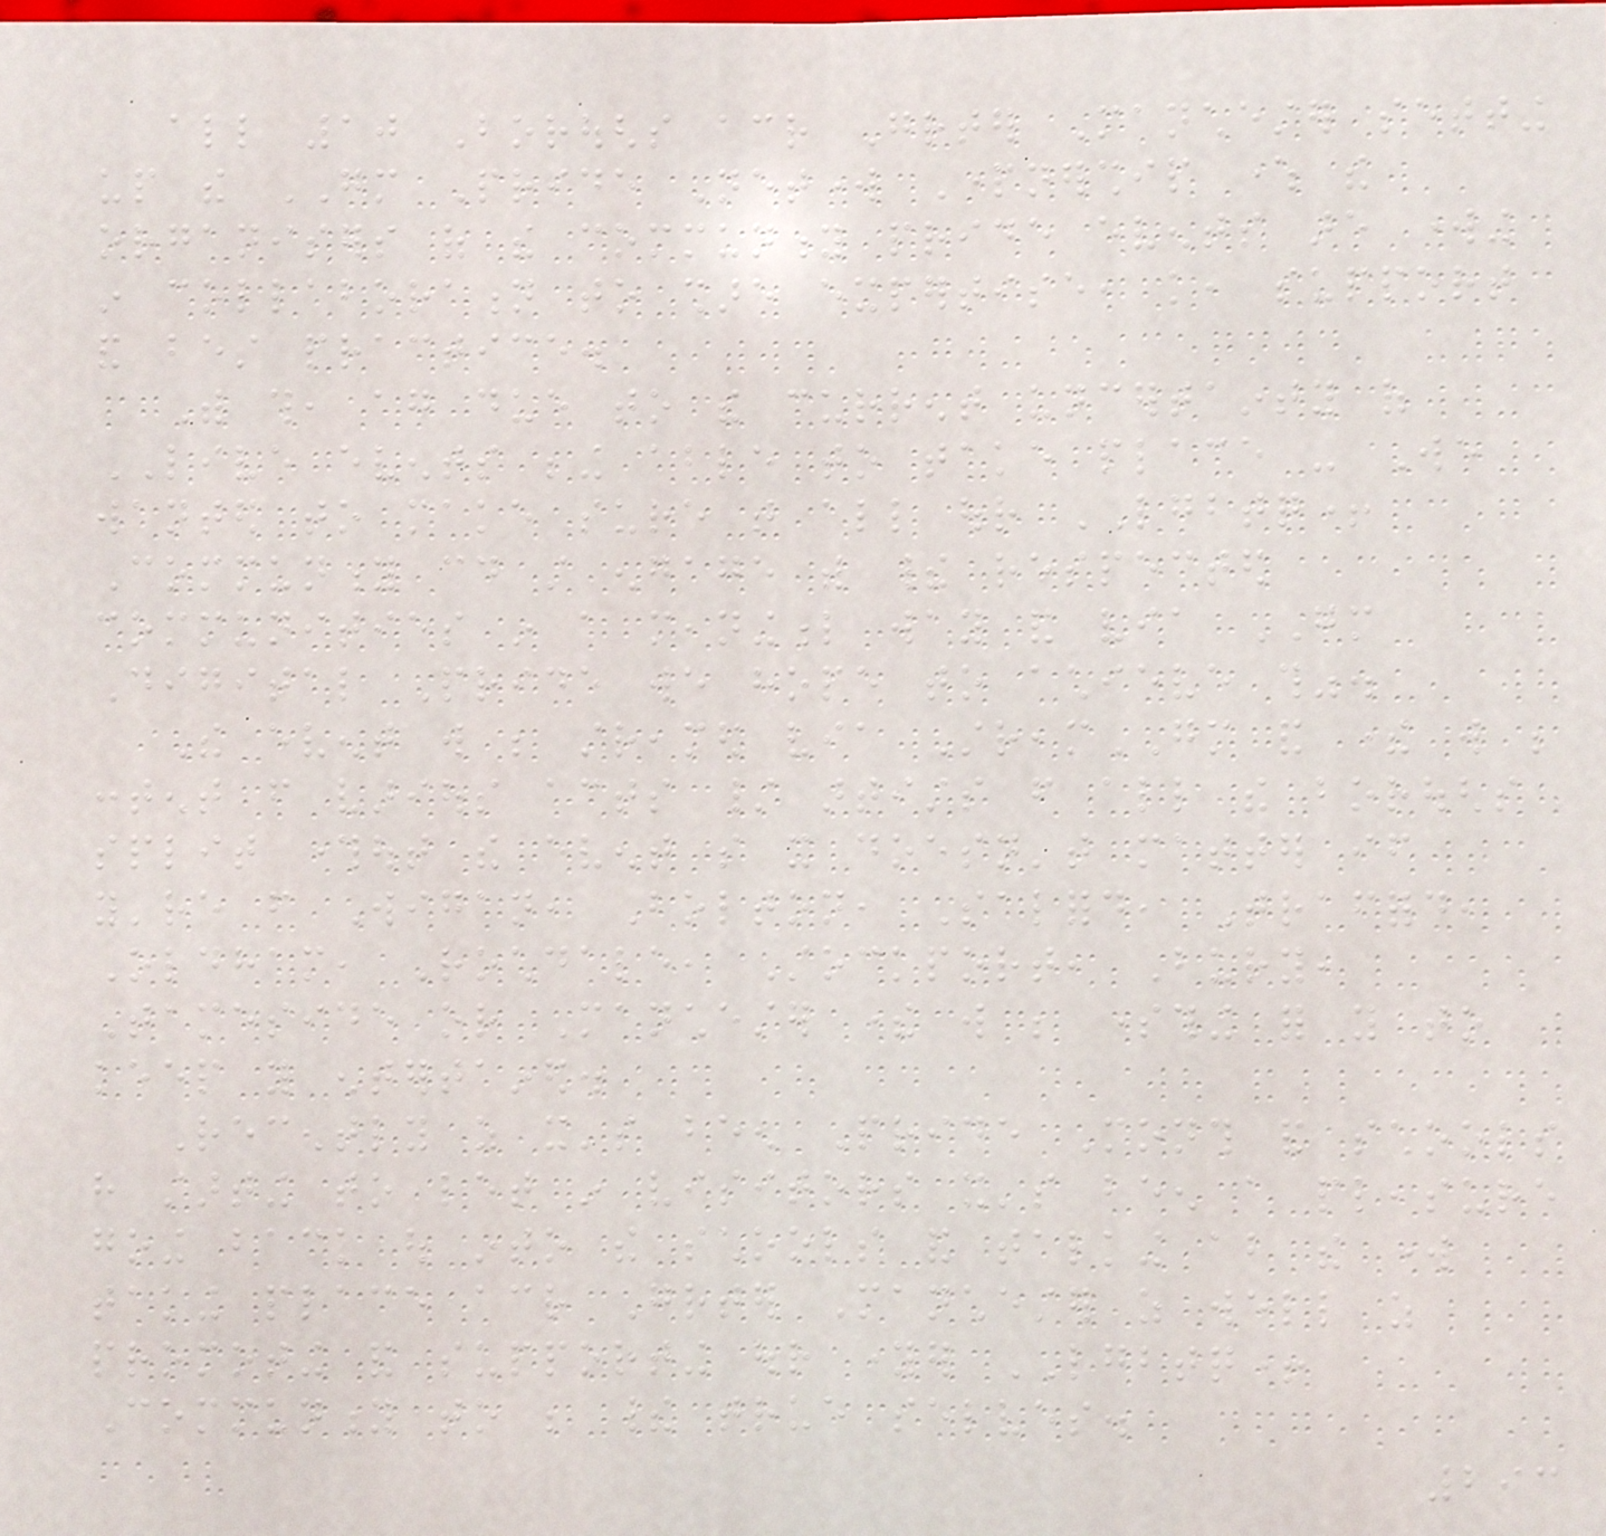all 10 Boroughs across Greater Manchester setting
up the GM Pride Network Partnership where the
organisers of the community pride events are working
in collaboration to share expertise, knowledge, support
and best practice.
With this, again due to the current uncertainty of
LIVE events being able to take place - We
wanted to make sure that all our LGBTQ+
Community could still engage with their respected
communities in a meaningful way and via GM
Digital Pride we hope to achieve this".
The event will be streamed via StreamGM and there will be
content from various acts / artists from all the boroughs
split throughout the event so it doesn't matter if
you're from Wigan, Bolton, Salford, Trafford,
Oldham, Rochdale, Stockport, Bury,
Tameside or Manchester there will be something for you to
keep you entertained.
Recently as it's been Pride Month and schools
have starting to let in visitors it's been a pleasure
going back out into the schools and talking about the work
taking place across Greater Manchester as well as
promoting and supporting our younger LGBTQ+
Community to be their true selves.
293
